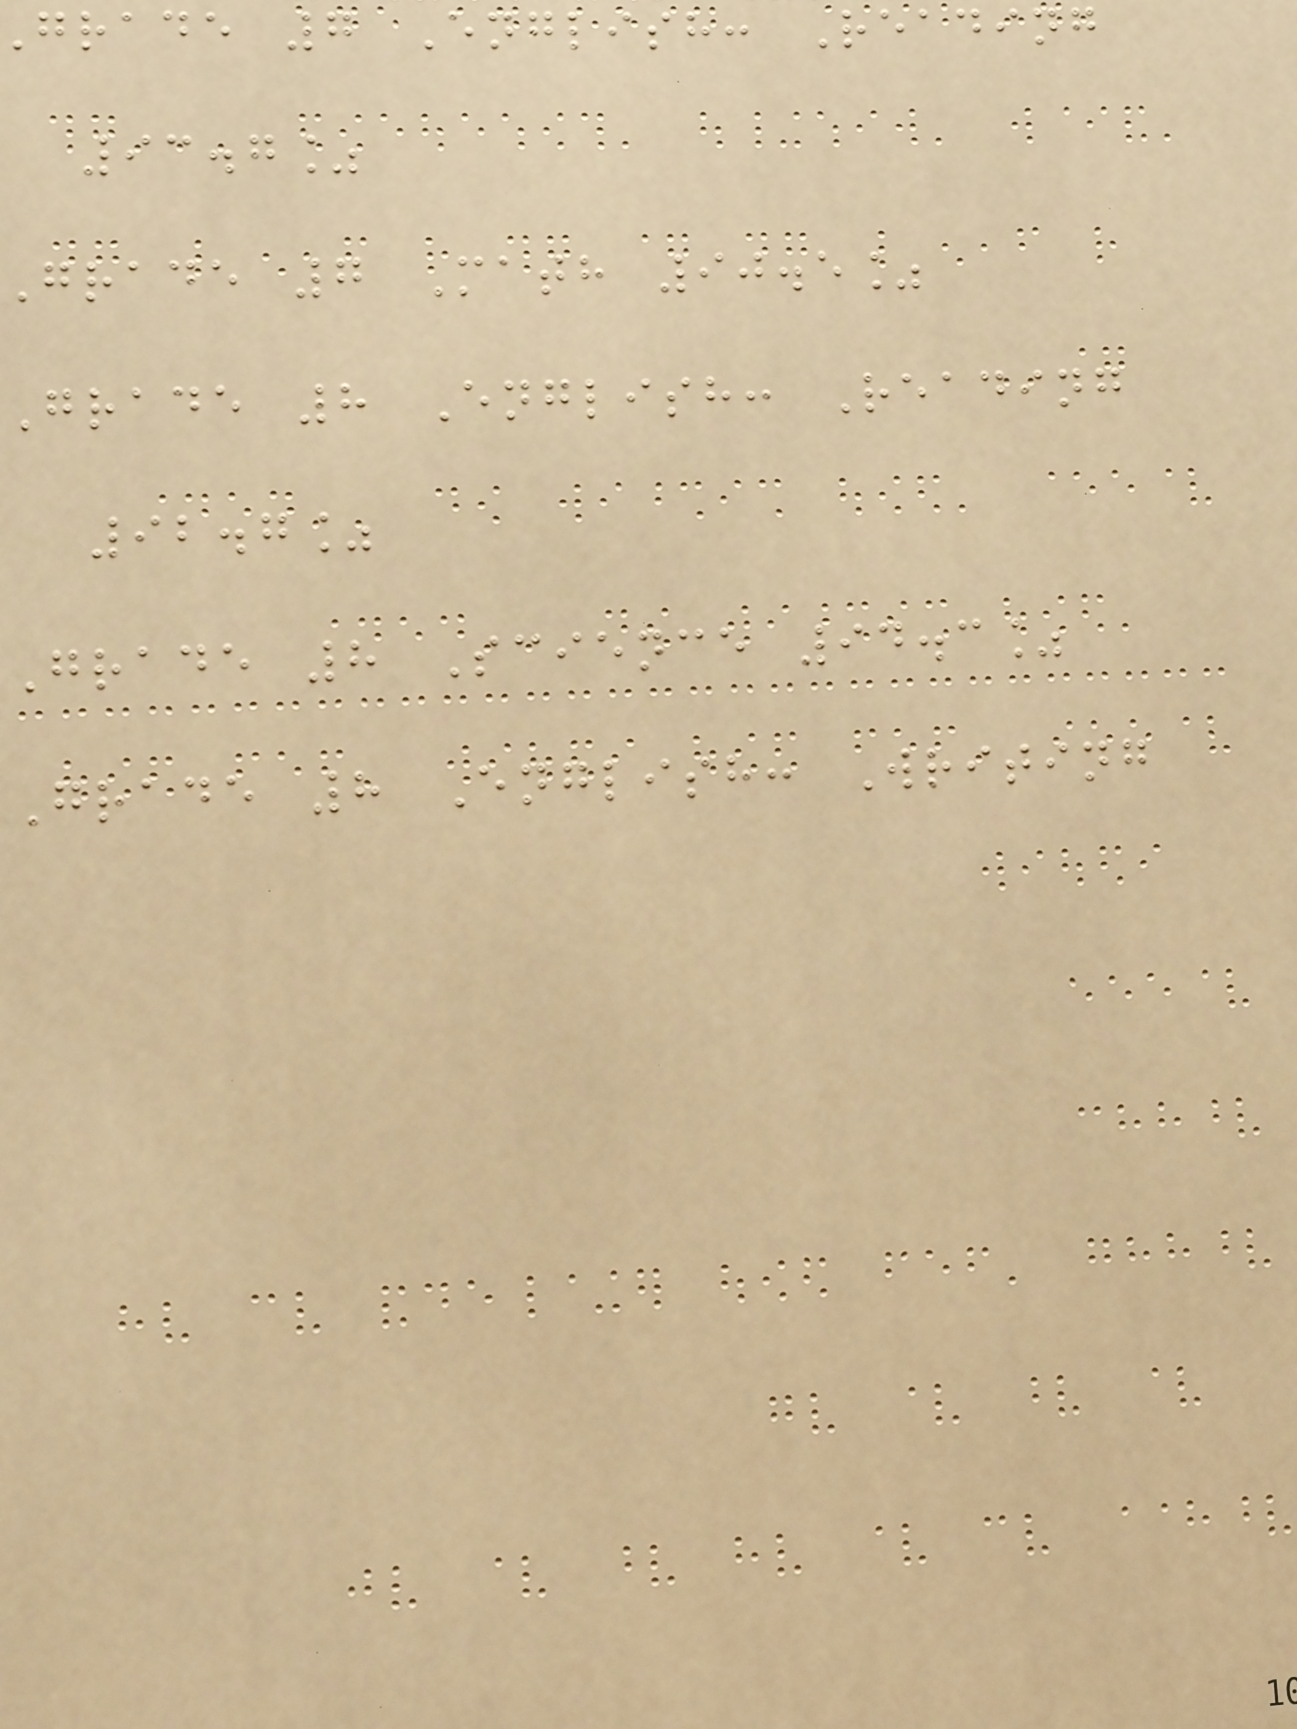grade 7 English: Reading
93.7%
grade 7 Math 90.5%
Grade 8 English: Reading
92.7%
Grade 8 Science 94.3%
Grade 8 English: Writing
